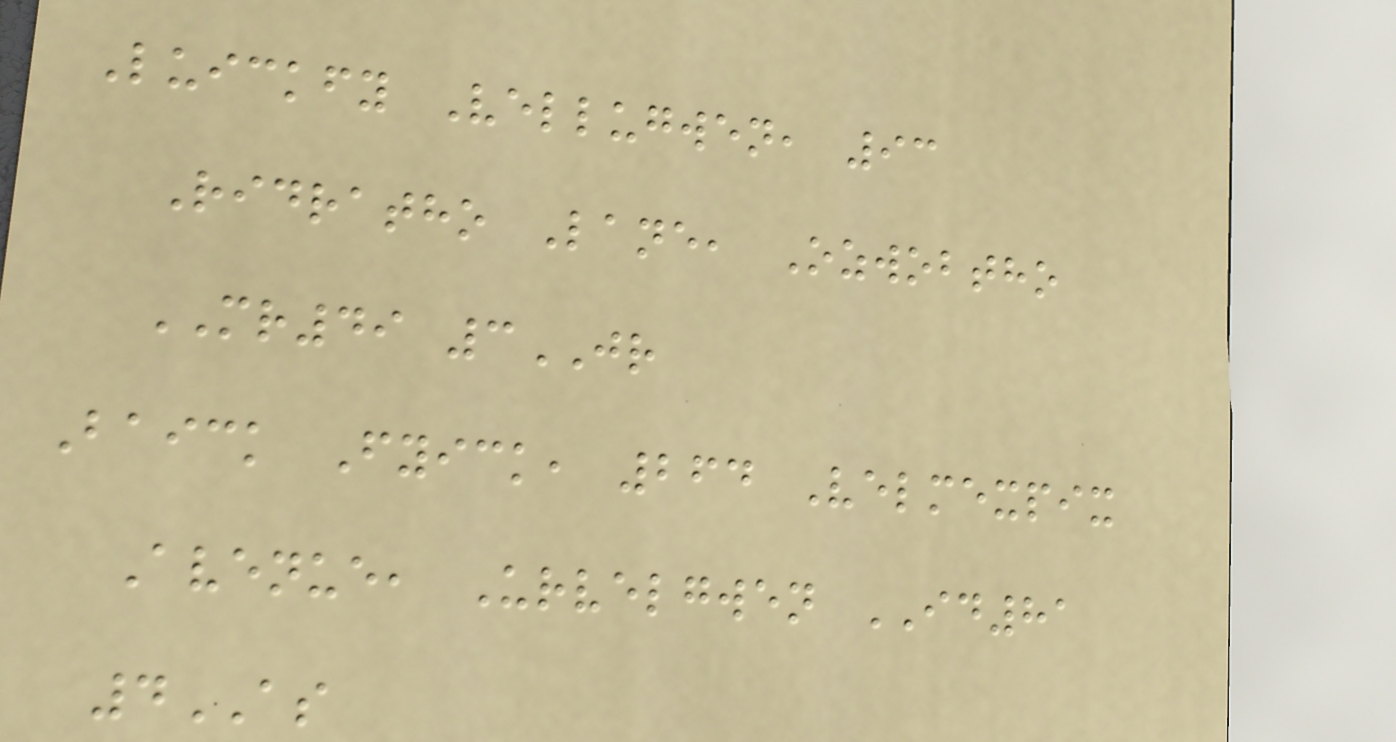Luickfy Vellugwen, 93
Ridratho Lane, Ozwobtho
MR49 3JR
Baick Fyick, 264 Velmexpix
Avenue, Urvelgwen ID81
4AS
